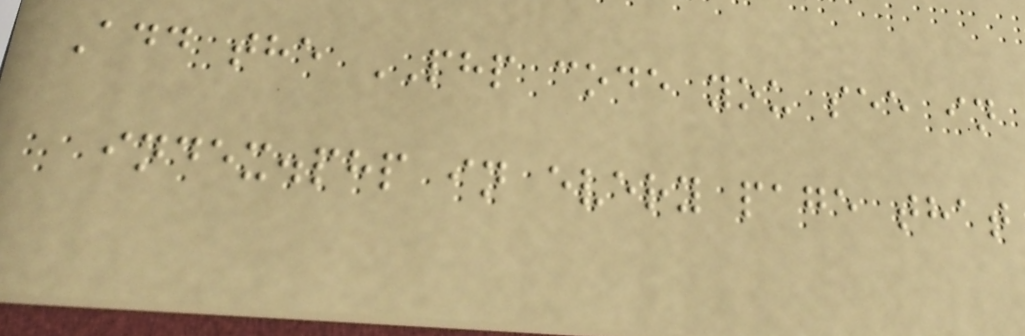Add the PHP code you see in
index.php in every page that
